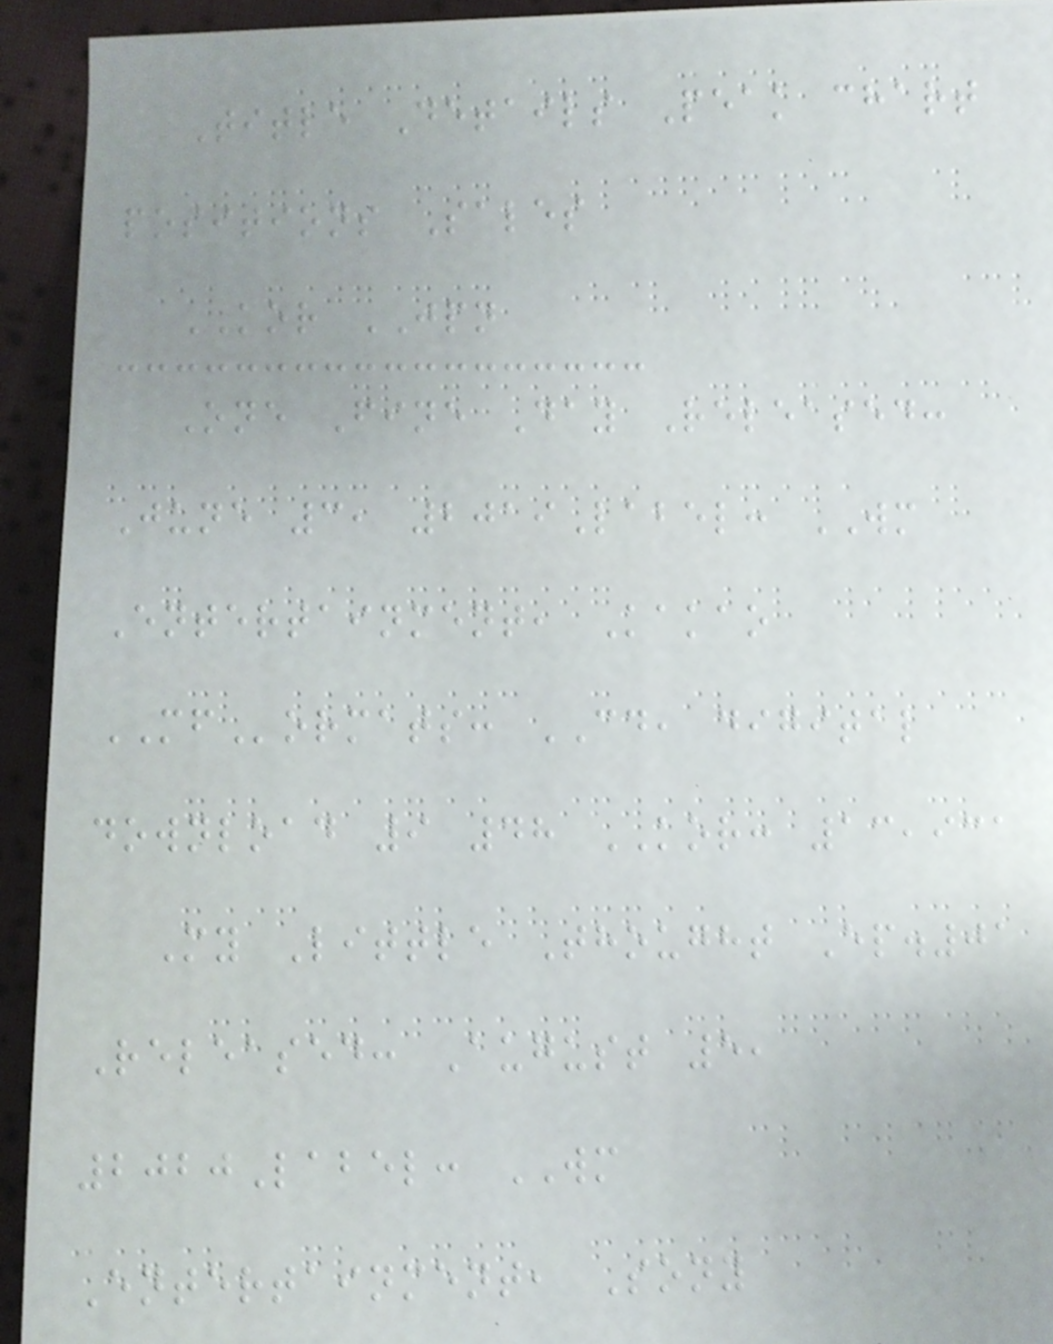Title Details Peak chart
positions Sales
KOR JPN
One Fine Day Released:
June 3, 2019Label: WM
Entertainment, Kakao
MFormats: CD, digital
download 9 48 KOR: 13,931
My Little Thought Ep.01
Released: August 5,
2020Label: WM
Entertainment, Sony
